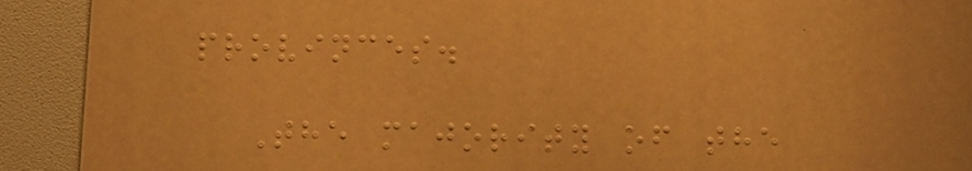provinces.
The majority of the
